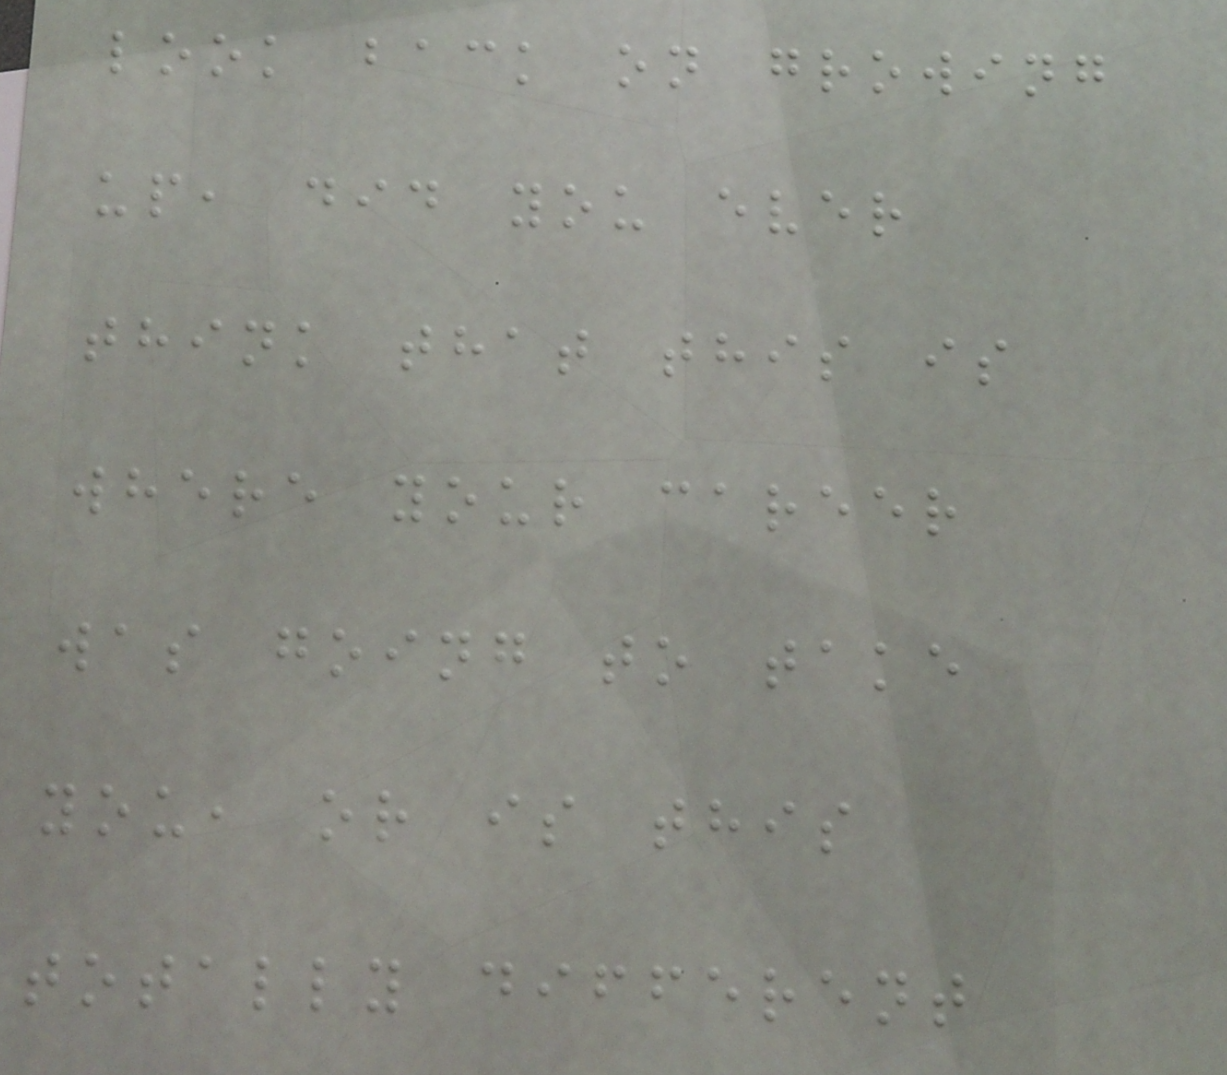look back on growing
up, did you ever
think that this is
where your career
was going to take
you, or is this
totally different
